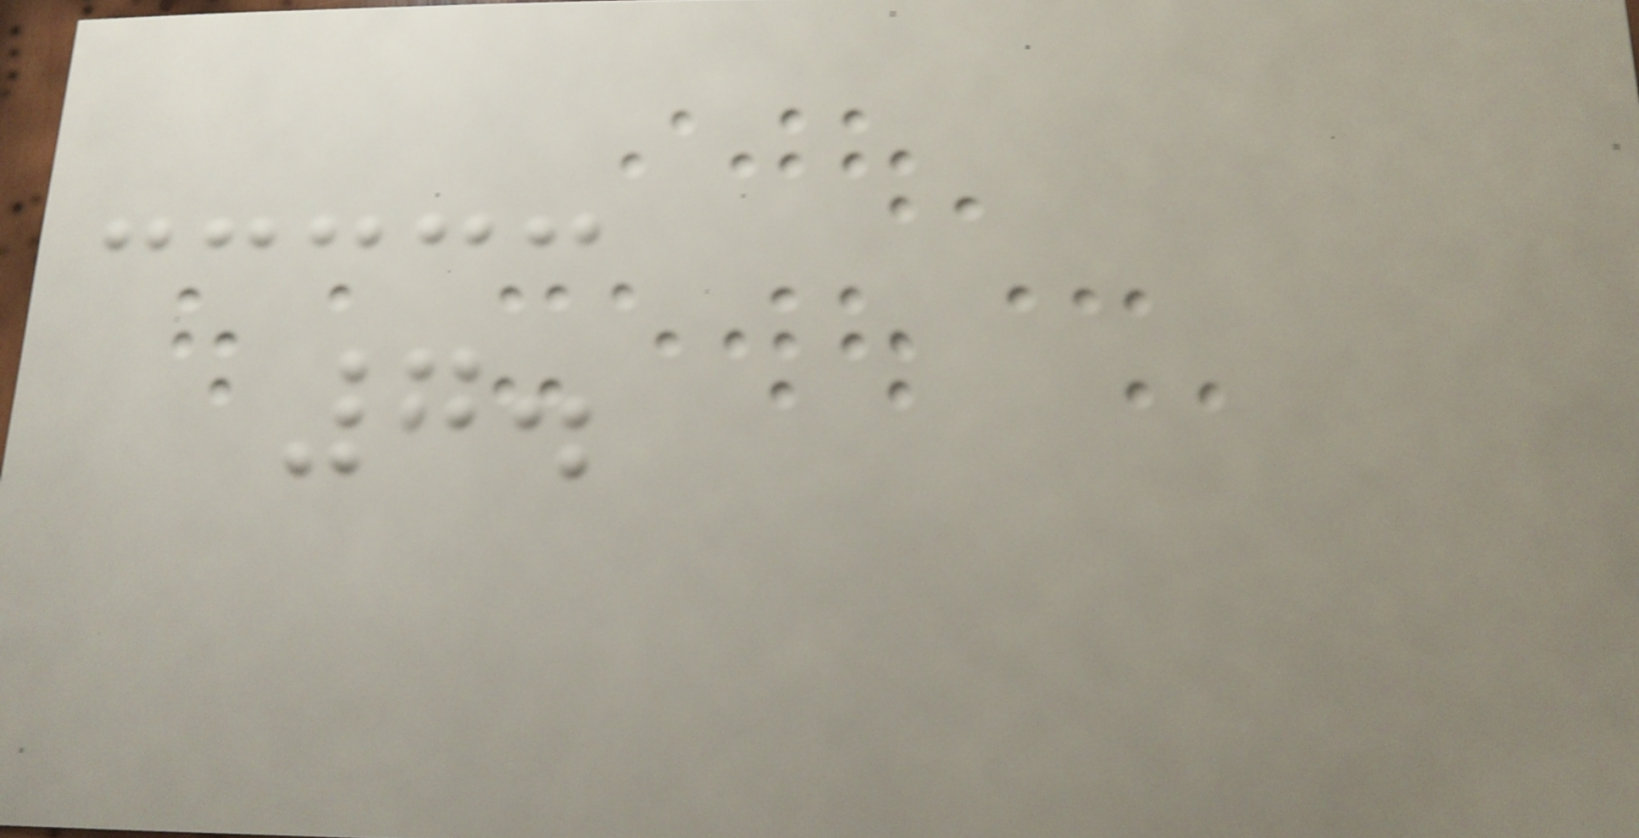7.
